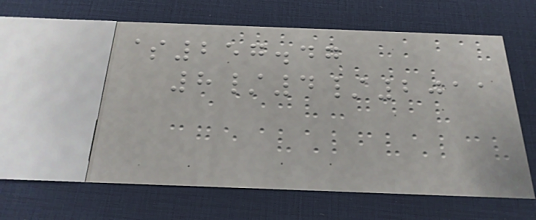$257.47
8/4/2011
